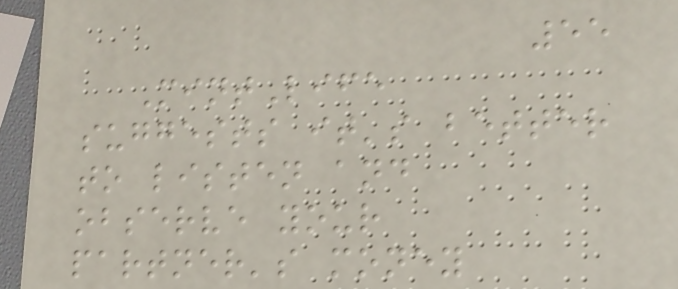55
MintLife
suggests it's better
to listen and
observe your
partner's money
